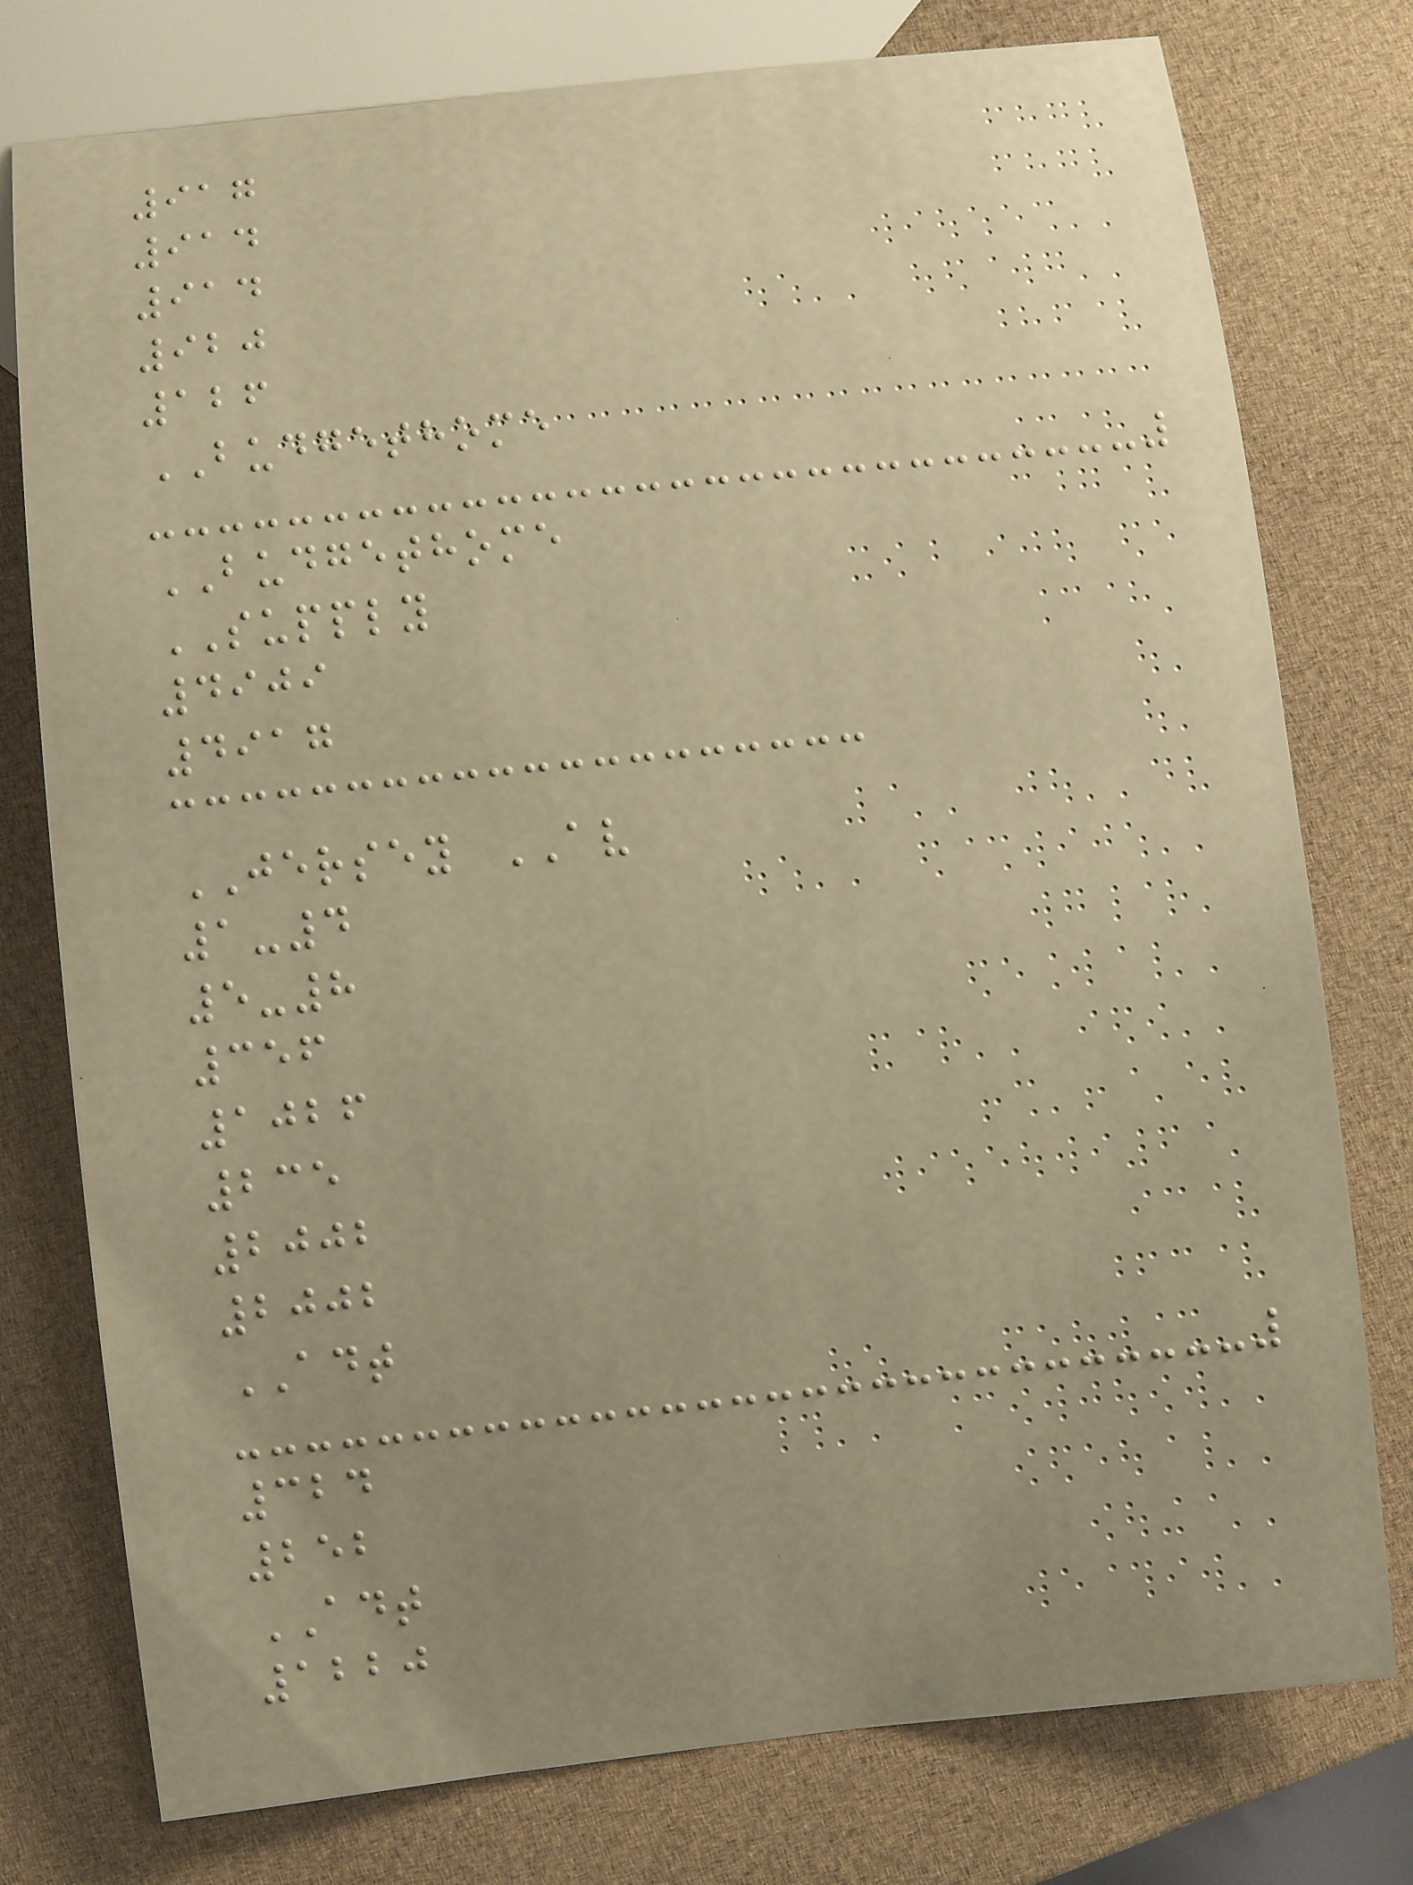917
914
914
920
126
BUDGETHOME
BUDGETHOME
SUPPLY
4909
4917
JERSEY AV
1-4
5-8
356
1026
235
2002
2002
ADT
324
252
ADT
1220
